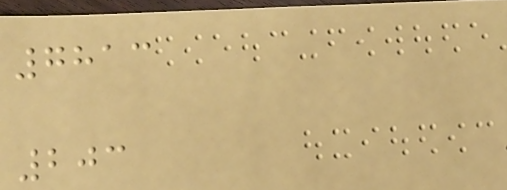7813
203
